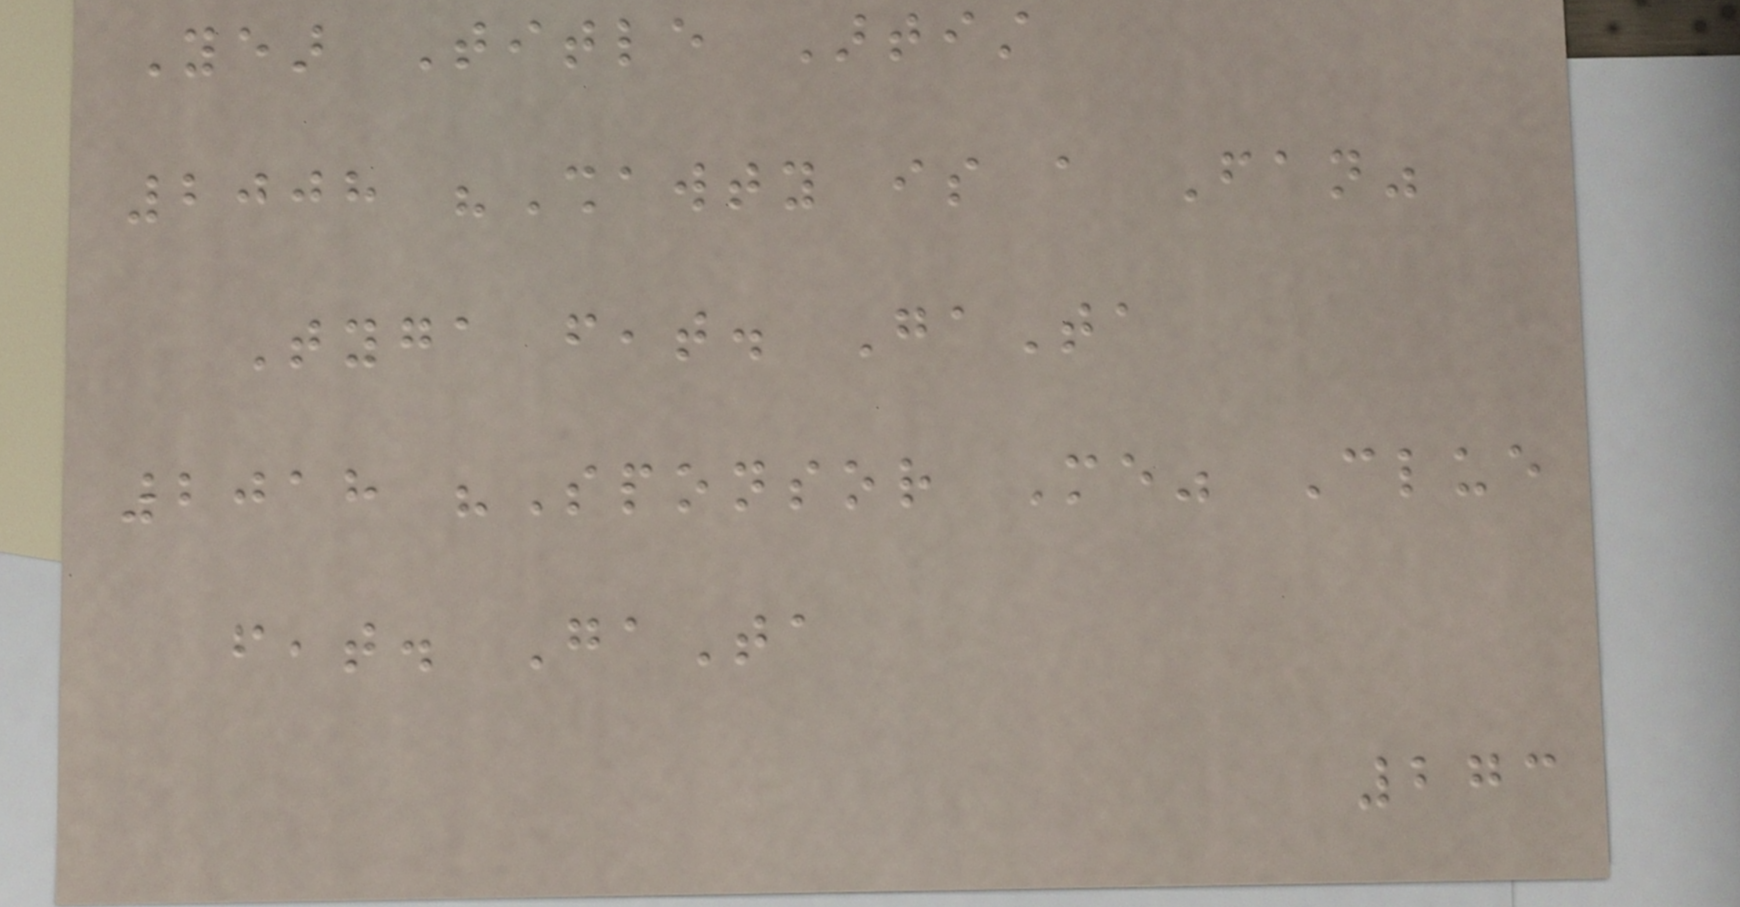Year Title Artist
2008 "Shawty is a Fan"
Tyga feat. GaTa
2018 "Sponsor Me" Clue
feat. GaTa
273
